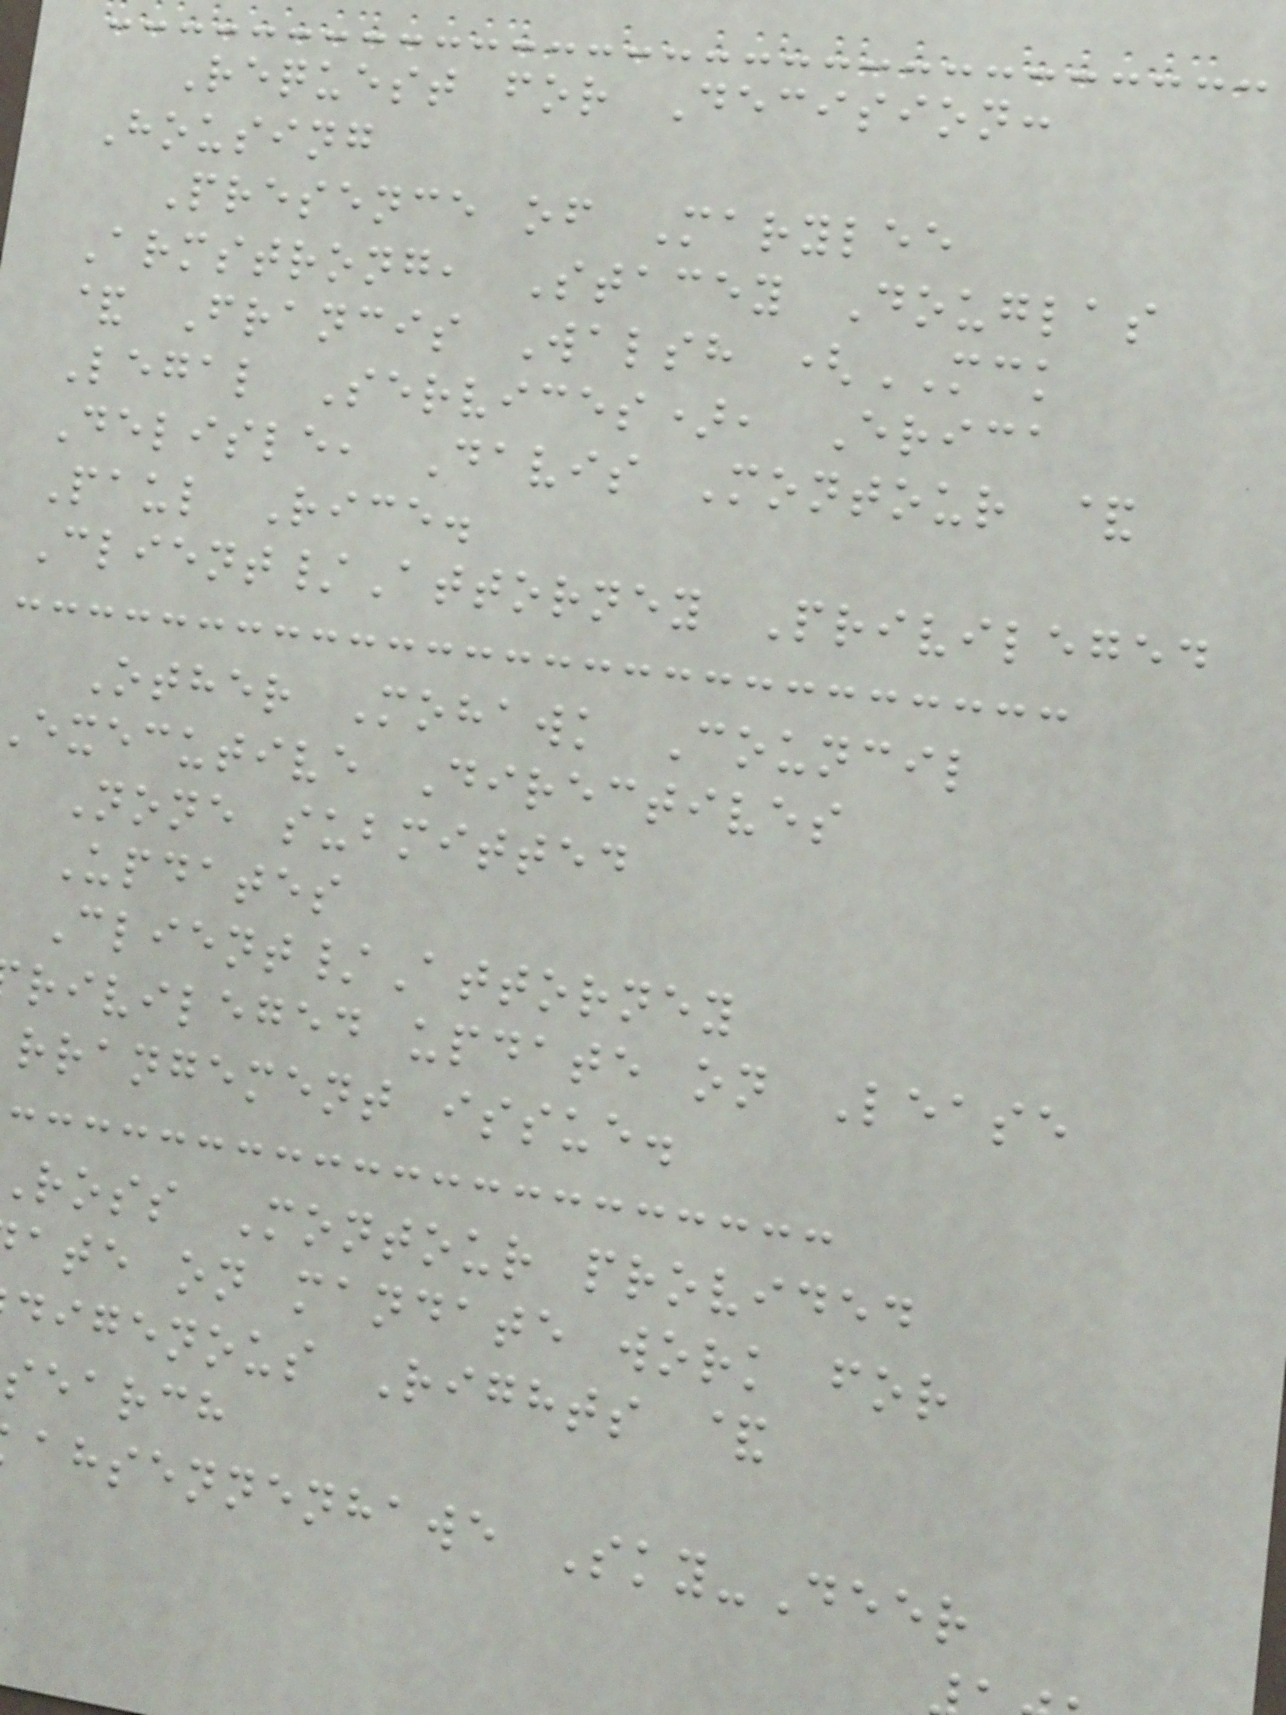Request for Decision:
Housing
Presence of Marylee
Armstrong, Stacey Douglas
& Francis Walsh (MCK
Legal Services), Erica
Delisle, Davis Montour &
Paul Rice.
Client/Attorney Privileged
Other Mohawk Council
executive Directives
None submitted
Updates
Client/Attorney
rivileged update on Lease
rrangement issue.
ross Montour provided
ate on mandate work for
digenous Rights &
search
ahsennenhawe Sky-Deer
